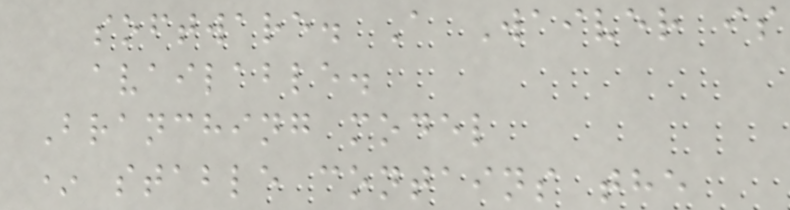software. A Waiver is
available.
Branching model
* stable contains the
